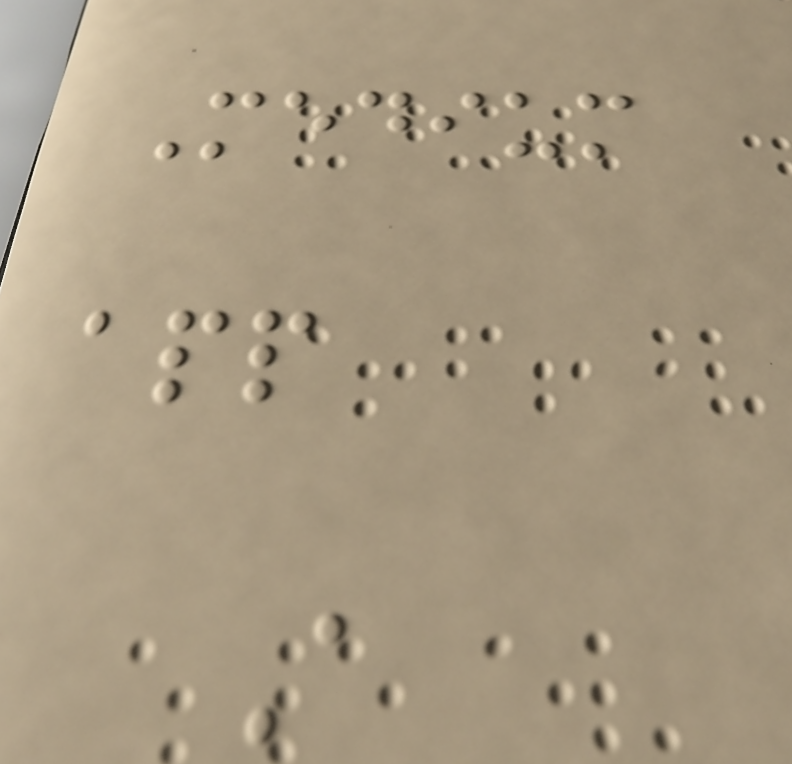Medium
app
A
